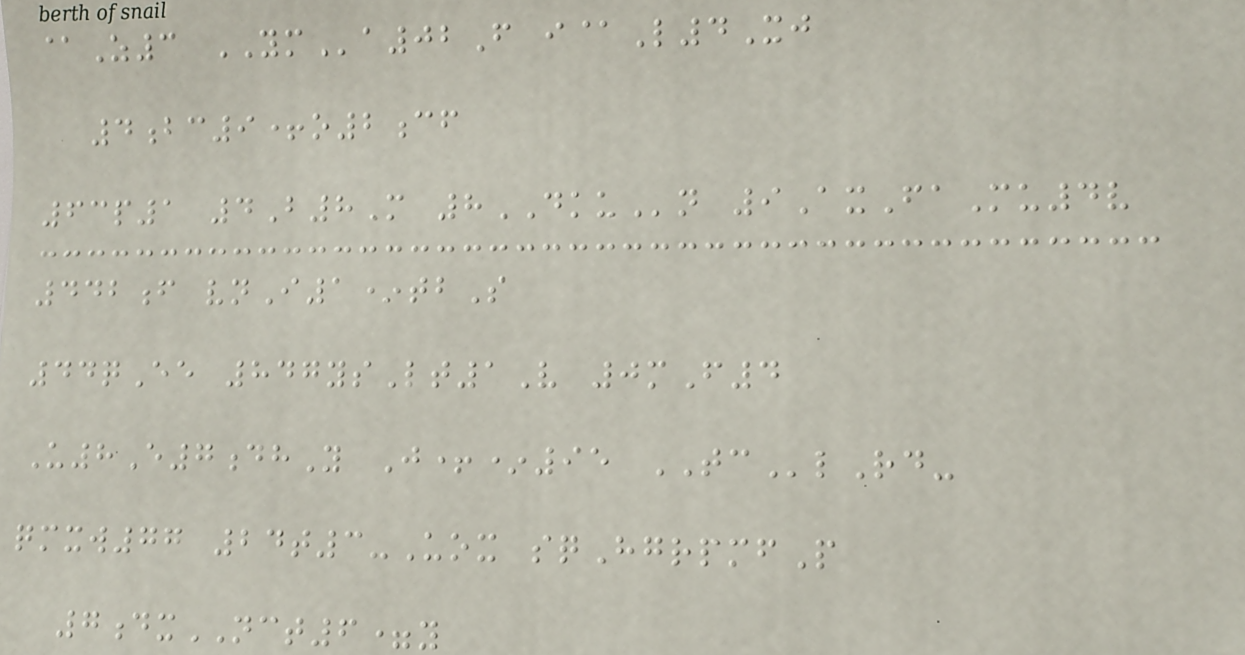@Z3 YMa02F i@L4Xj
4bc9+o2cf
63p1 4B8M 8DKUn 9AxFaMu4v
442f vnI1*tbS
44qEe 847ysLt1V 0mF4
U8E7dhY J+*95 TClRd-
qmxw77 24t3-Uox sqHgrpmfP
7dxNCT6=y
